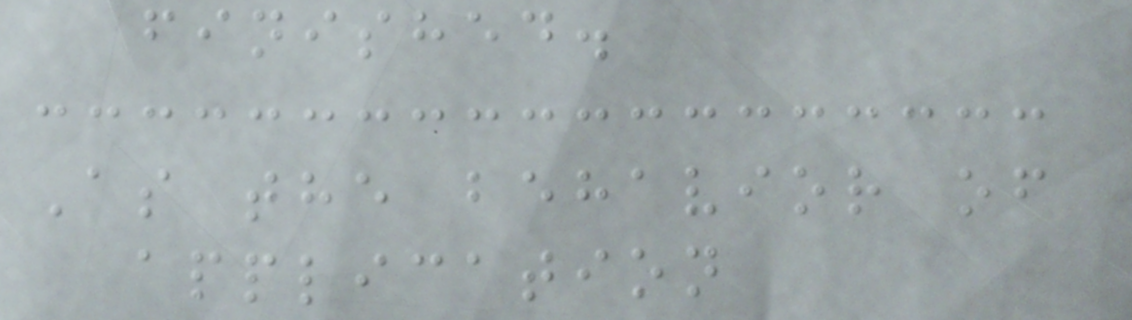finished.
As the behavior of
application
